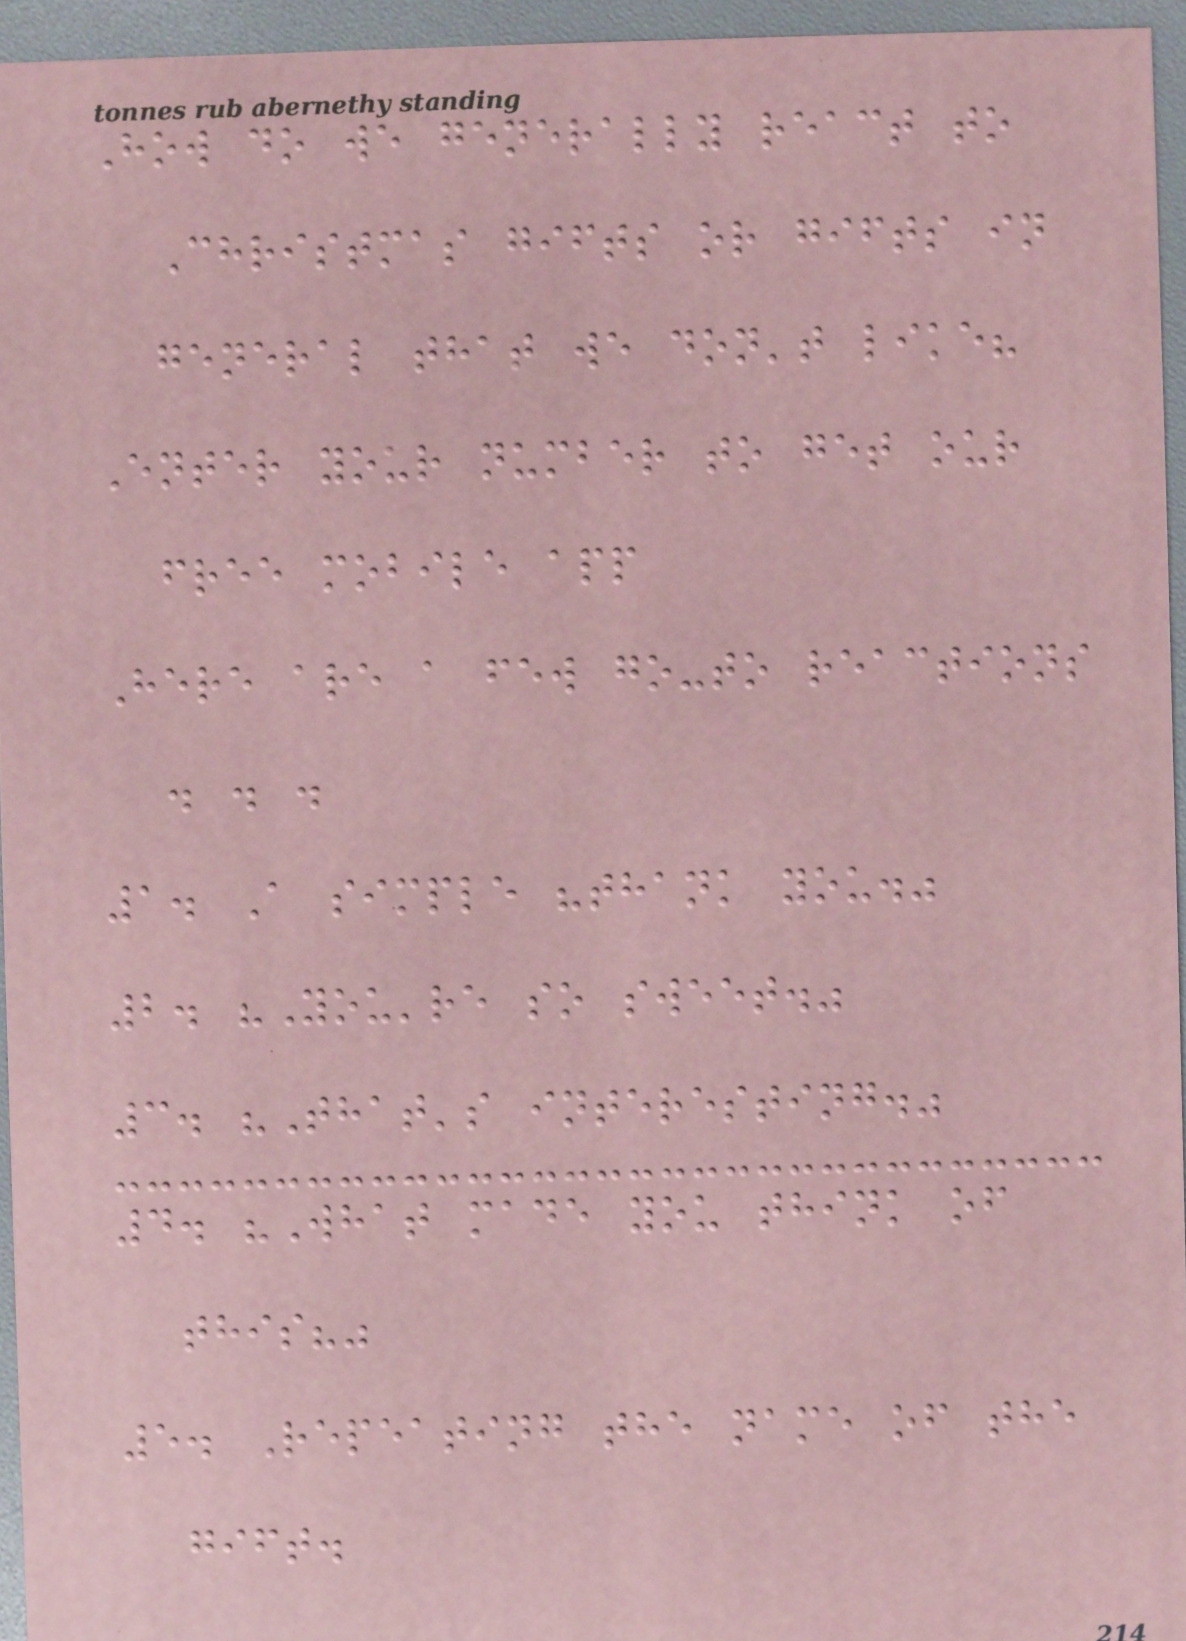How do we generally react to
Christmas gifts or gifts in
general that we don't like?
Enter your number to get our
free mobile app
Here are a few go-to reactions
. . .
1. A simple "thank you."
2. "You're so sweet."
3. "That's interesting."
4. "What made you think of
this?"
5. Repeating the name of the
gift.
